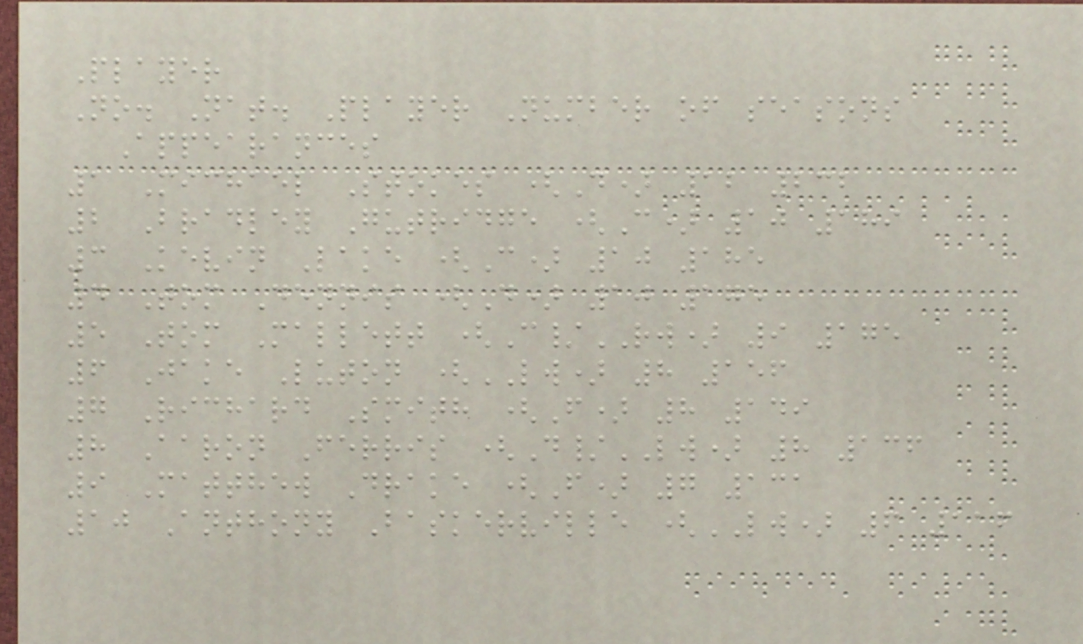Player
No. Nat. Player Number of seasons
Appearances
1 Michael Stokes (D) 12 232
2 Bradley Gutridge (C) 10 189
3 Kevin Lake (C) 10 185
4 Tom Dennis (D) 10 175
5 Tom Mallett (C/RW) 9 175
6 Jake Luton (LW) 8 156
7 Richard Smith (F) 8 149
8 Aaron Ferris (D/LW) 8 136
9 Matthew Drake (F) 7 131
10 Anthony Baskerville (LW) 6 116
